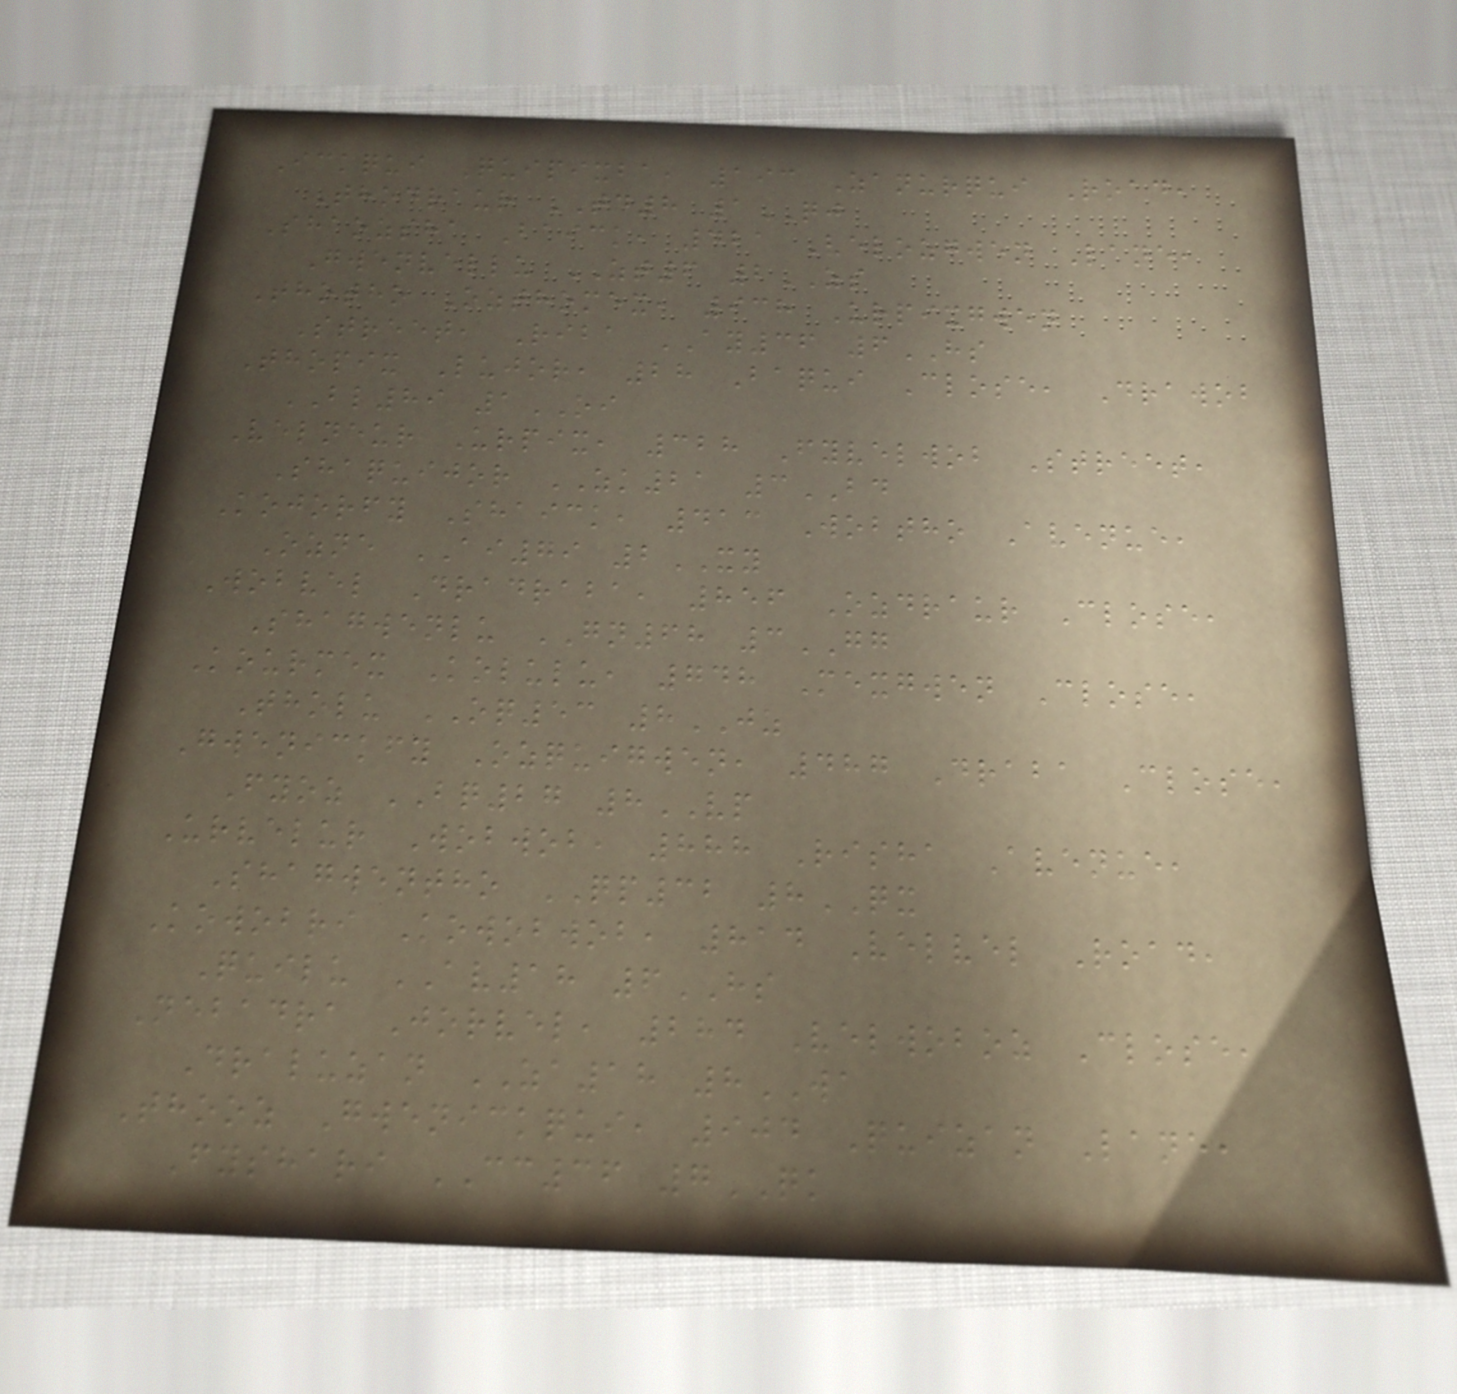Ickqui Quipixba, 193 Zanurqui Road,
Thodraur TD8 1QJ
Shaozsha Baick, 421 Velozgwen Lane,
Gwenvellu ZT6 2ZS
Thotho Ozthomex, 938 Urpixgwen
Street, Riba AY36 6HS
Thopix Lujor, 28 Baqui Close, Drawob
BL89 1OI
Velneur Urpix, 328 Fyvelwob Street,
Shaquijor ZK21 3BD
Kojorfy Shaick, 413 Wobtho Avenue,
Ozne AI79 2XY
Wobvel Dradraba, 856 Ozdraur Close,
Shagwenlu GN68 3GG
Kourmex Kolulu, 748 Mexgwen Close,
Tholu OQ53 8JZ
Gwenickfy Ozquigwen, 487 Draba Close,
Fyoz BQ27 8VP
Urvelur Wobwob, 888 Risha Avenue,
Shagwentho QP32 8QX
Kowobri Kowobwob, 814 Velvel Road,
Quilu AV18 6HS
Nebadra Jorvel, 284 Velwoboz Close,
Draluzan ZA18 8WA
Thooz Gwenickqui, 904 Quizan Lane,
Fyshari CC36 7QK
